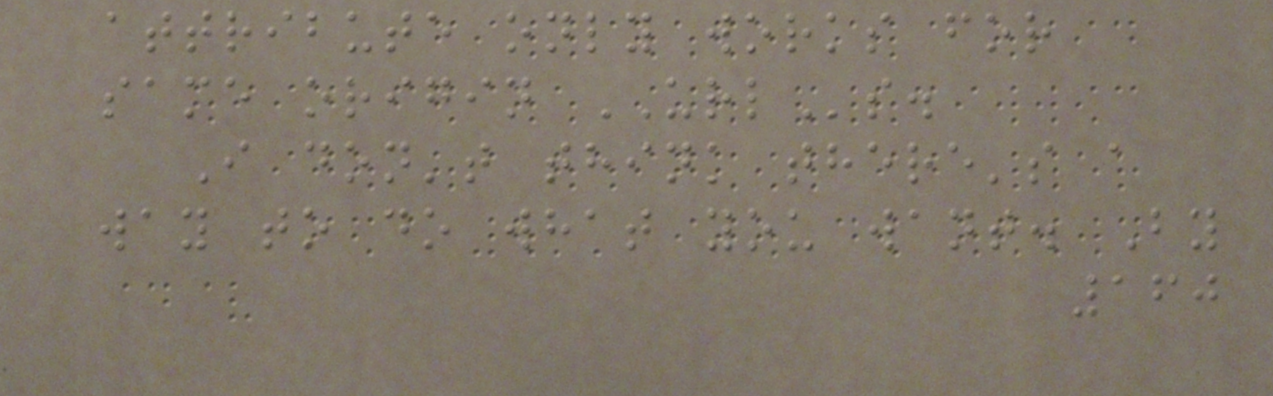attribute only works for
same origin URLs.
I don't think there's a
way to do what you want. By
160
